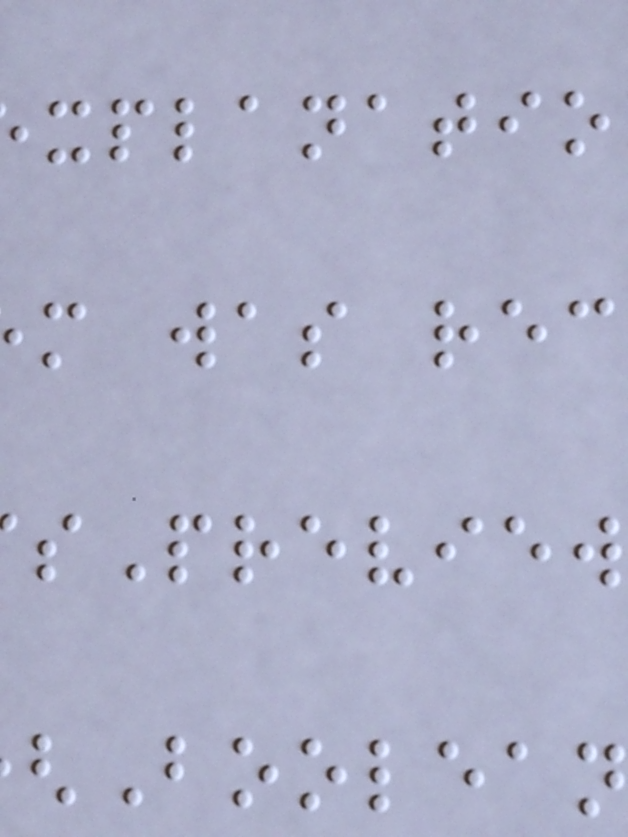m was rec
sPreview
